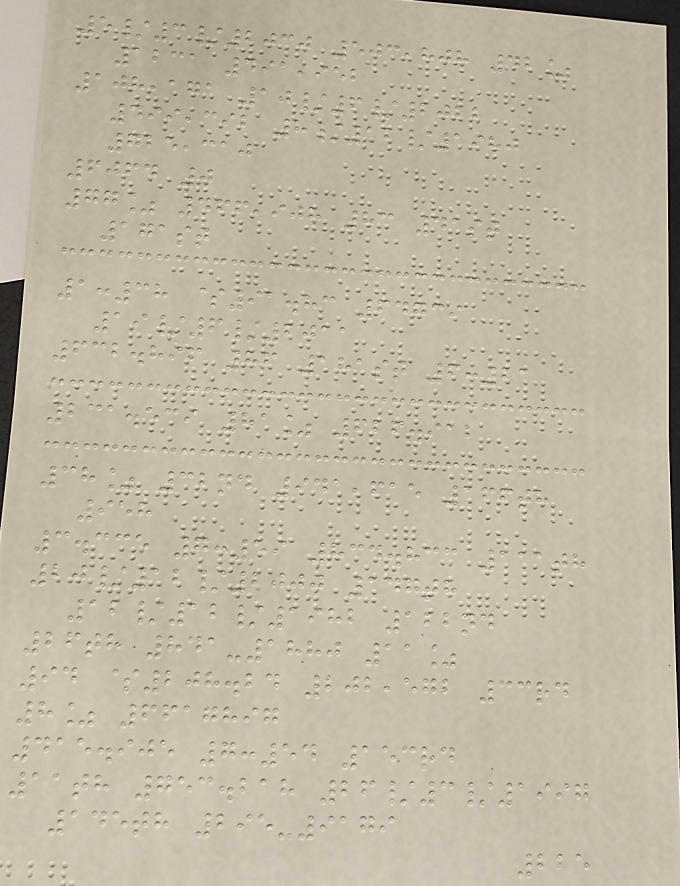5/3/2030 503,808 42%
1231 491,952
108,171 10/6/2022
499,392 8/12/1980
725,310
6064 0
77% 466,908 83 41st
171st
1:38 $91.83 64739
19/6/2011
632.896 86 181st 6:21
231.539 81% 626.912
38% 32nd 941,615 166th
958
3.335 7:59 834.833 111th
20/12/2000 147th
12/12/1982 122nd
26th 841-1880 11%
94 $208.24 202,572 33rd
8% 6617897
415.905 7:54 153rd
11th 753.218 26/3/1997
145th 295-9179
225
